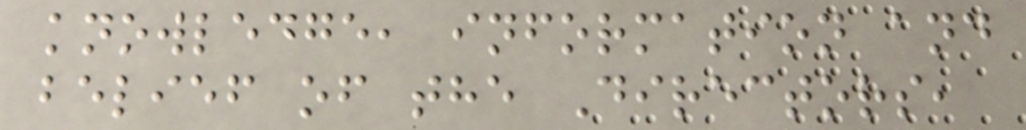knowledge, information and
belief of the Directors,
